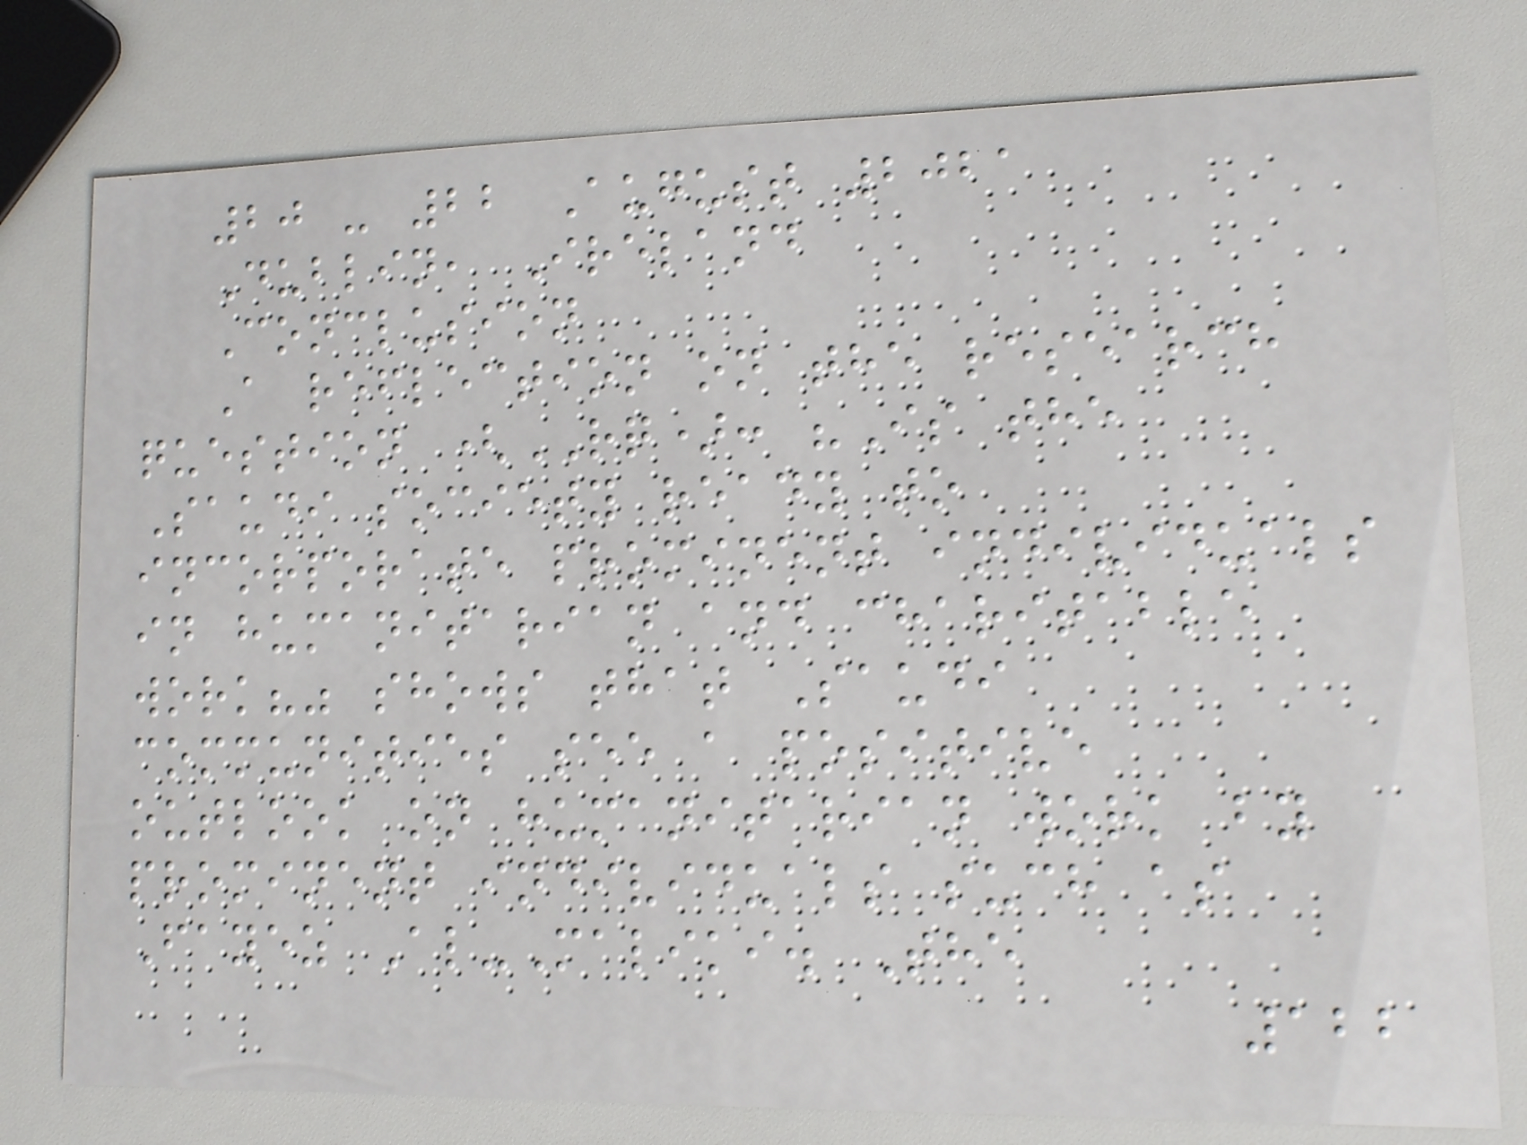20 - 22 August 2021
Dublin, Ireland
Conclusion
A reflection on the research
question (RQ): "Is the
Saudi society ready to
incorporate prominent individuals
in humanitarian and charitable
work?" shows that Saudi
communities see a positive
outlook on humanitarian work by
prominent individuals such as
Fayez Al-Maliki. The
122
